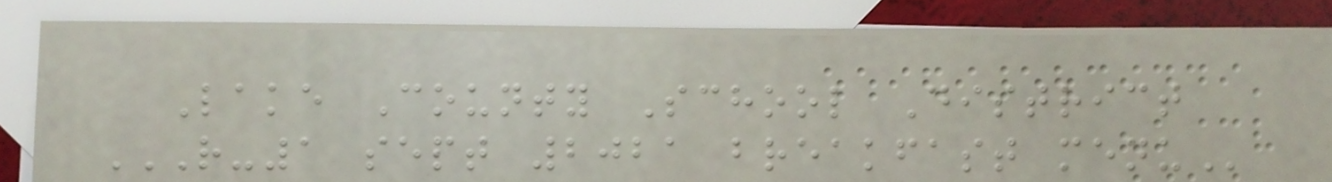Lake County School District
R-1 SEPT 2021 BREAKFAST MENU
